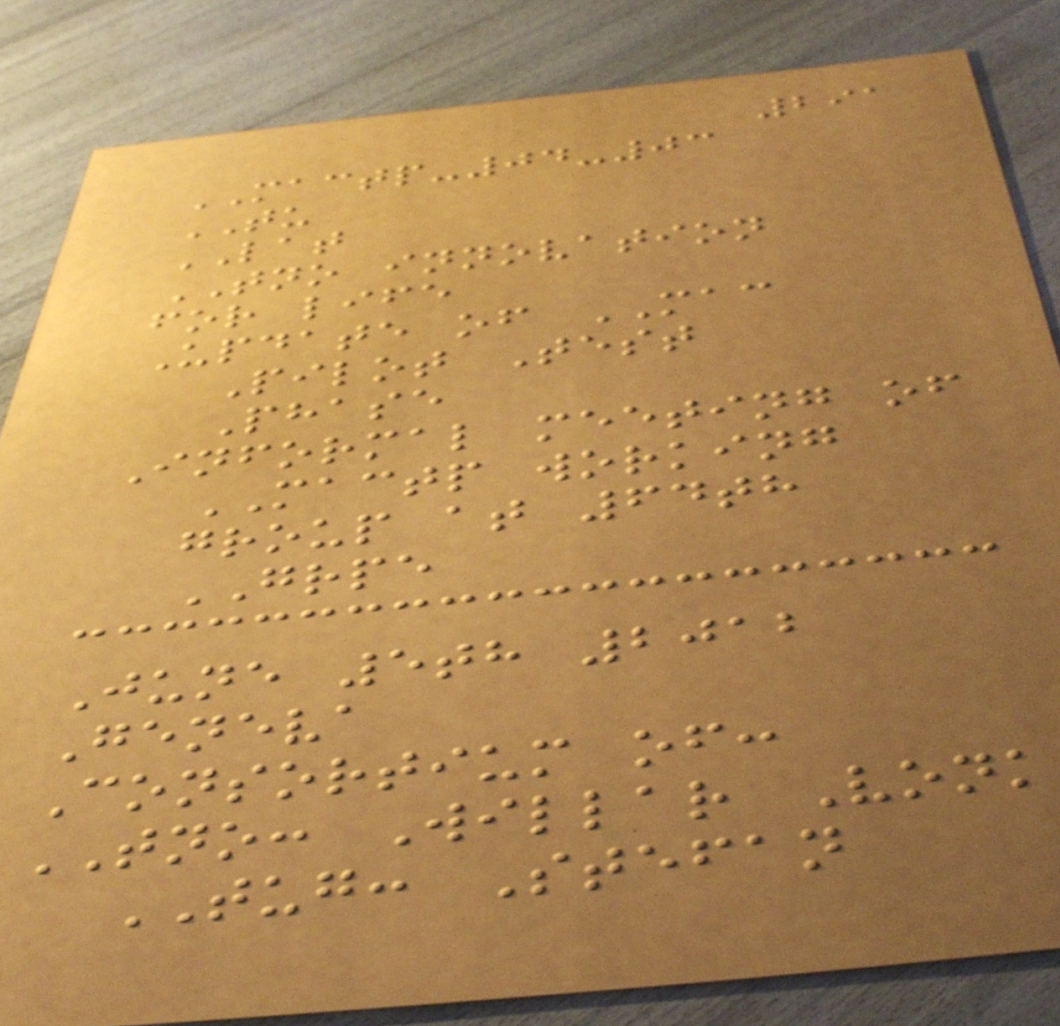291
MACTP-04-03
TU
LAT
TNO innovation
for life
Update of MAC
Pilot Test
Phase
Informal meeting of
MACTP working
group at 64th
GRPE
June 5th 2012
Geneva
Consortium of:
TNO: Willar Vonk
TUG: Stefan
